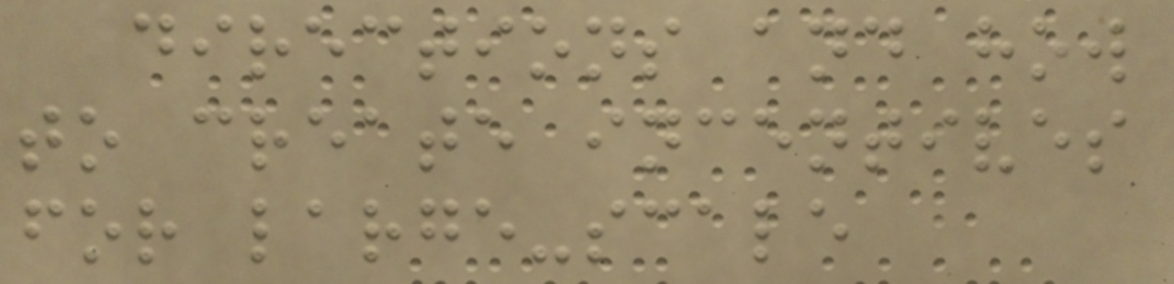directions and how
to create incentives
for large-scale
